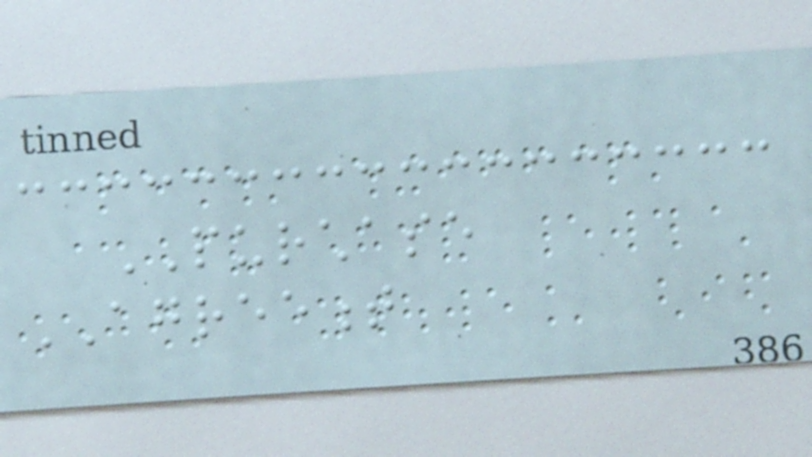PURCHASE
AGREEMENT
